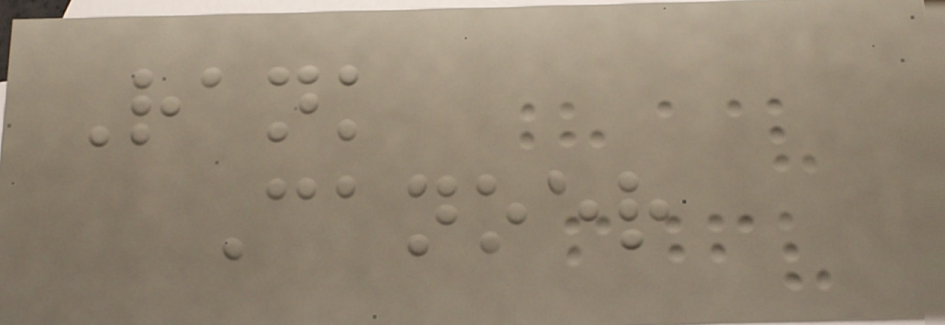Rank
Canoer
